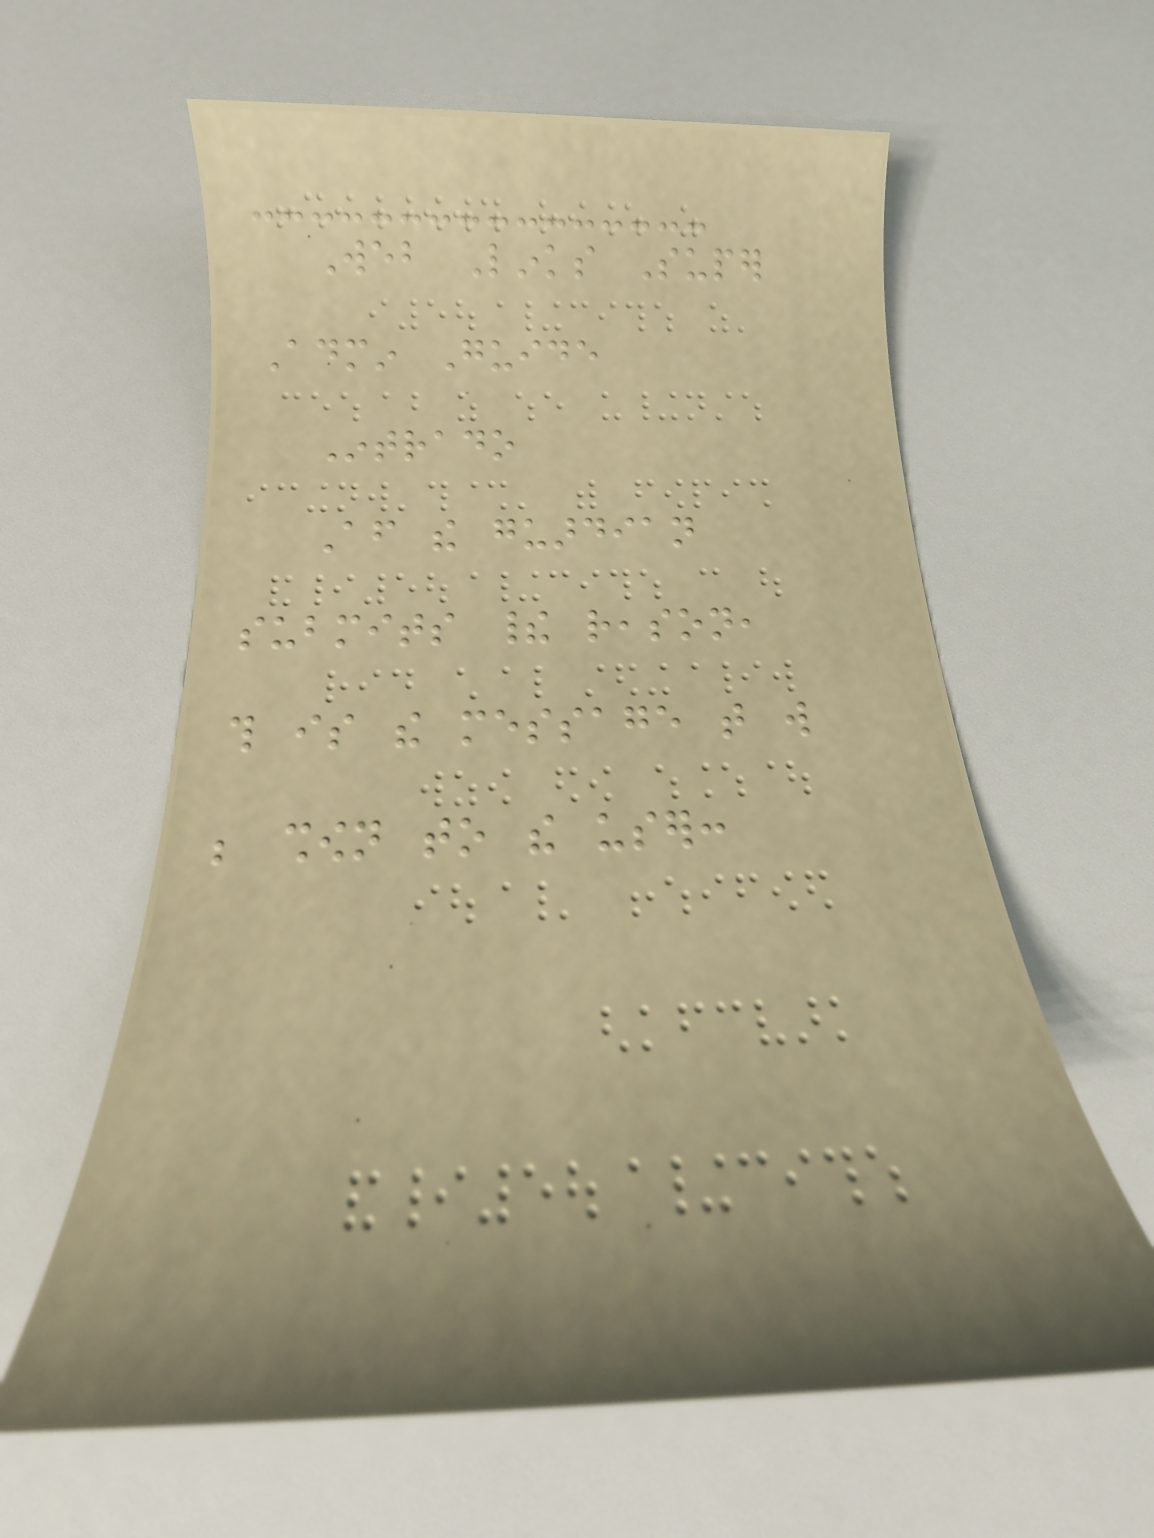Web Links Super
Admin Guide
Intrado
After the guardian
submits their reason,
this is the message that will
be shown to the user:
